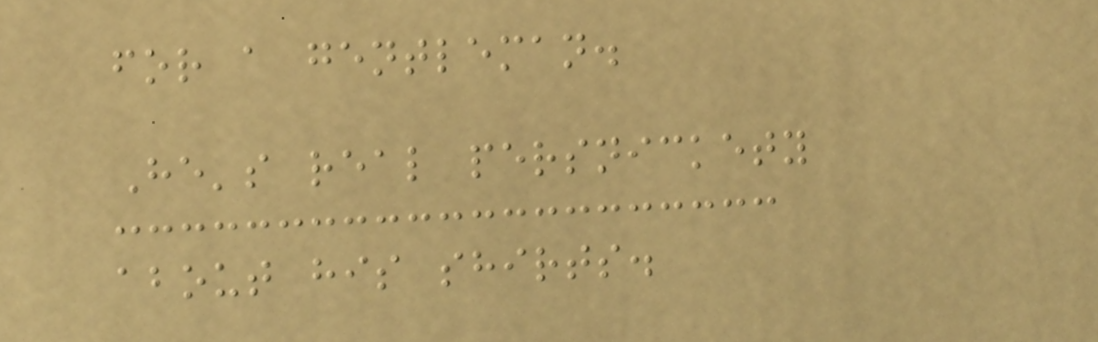for a gentleman.
He's real persnickety
about his shirts.
